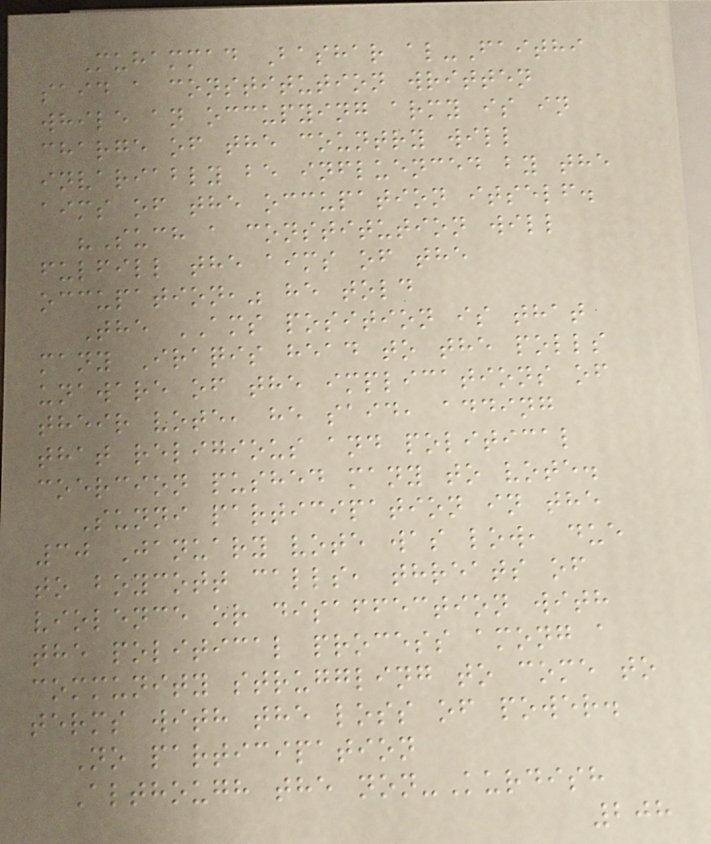Muhammad Bashar al-Faithi
said a constitution written
while an occupying army is in
charge of the country will
invariably be influenced by the
aims of the occupation itself.
"Such a constitution will
fulfill the aims of the
occupation," he told
The AMS position is that
many Iraqis head to the polls
unaware of the implications of
their vote, he said, adding
that religious and political
coercion pushed many to vote.
Sunni participation in the
30 January vote was low, due
to boycott calls, threats of
violence or disaffection with
the political process among a
community struggling to come to
terms with the loss of power.
No participation
Although the non-Kurdish
208
